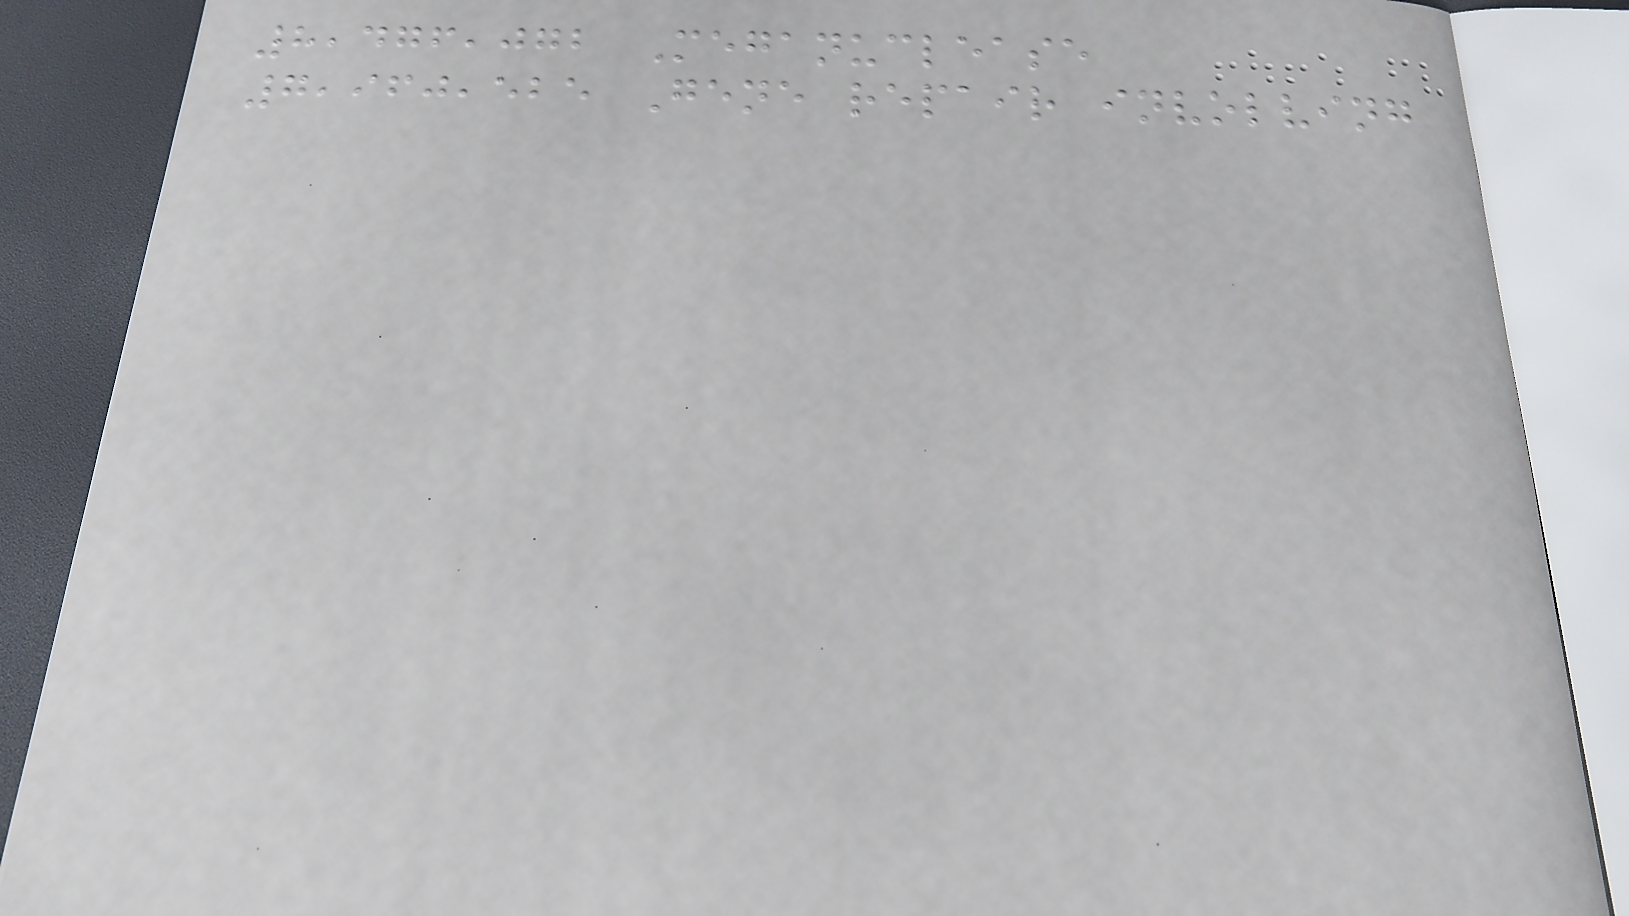8,476,072 Meganuclease
7,960,525 Gene repair involving
